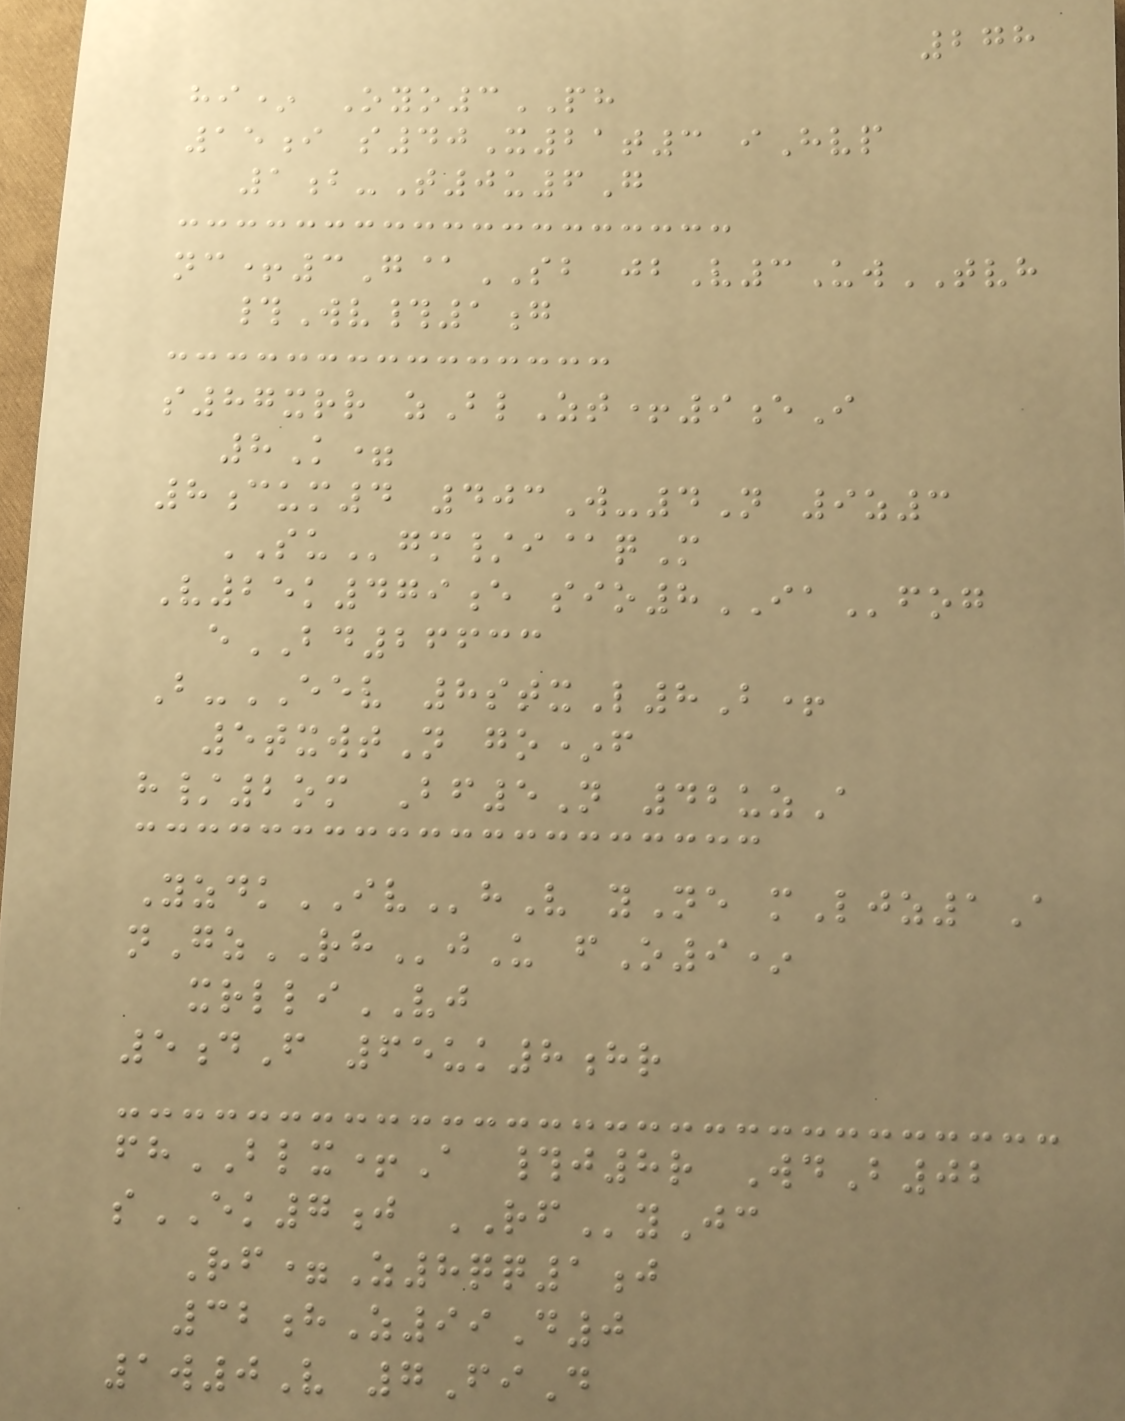278
hi* Oyo3PH
15i s40X21t3 iHvp
1b-T0u6G
nc+3G@SB jbV3UwTVH
#Wv#1g
s87xrr zBlZt+9eI
8K=
8cum4 403W-4N 9z3
SUgm/i@qM
V25k479e sio8IAfog
eBD26633
B-EEV 8stxL8B+
5txwtN go*f
h/2om Bf5N 42uzA
YzdkIVhV yNe mLjz1A
nGzRHjU fO9*
xrlliVJ
5dF 65uk8hr
fhBLX+A #j8r WdB02
sEK7j RFyJc
Rf=Z8qq1j
32hZ99D0
1w0V 7FiD
